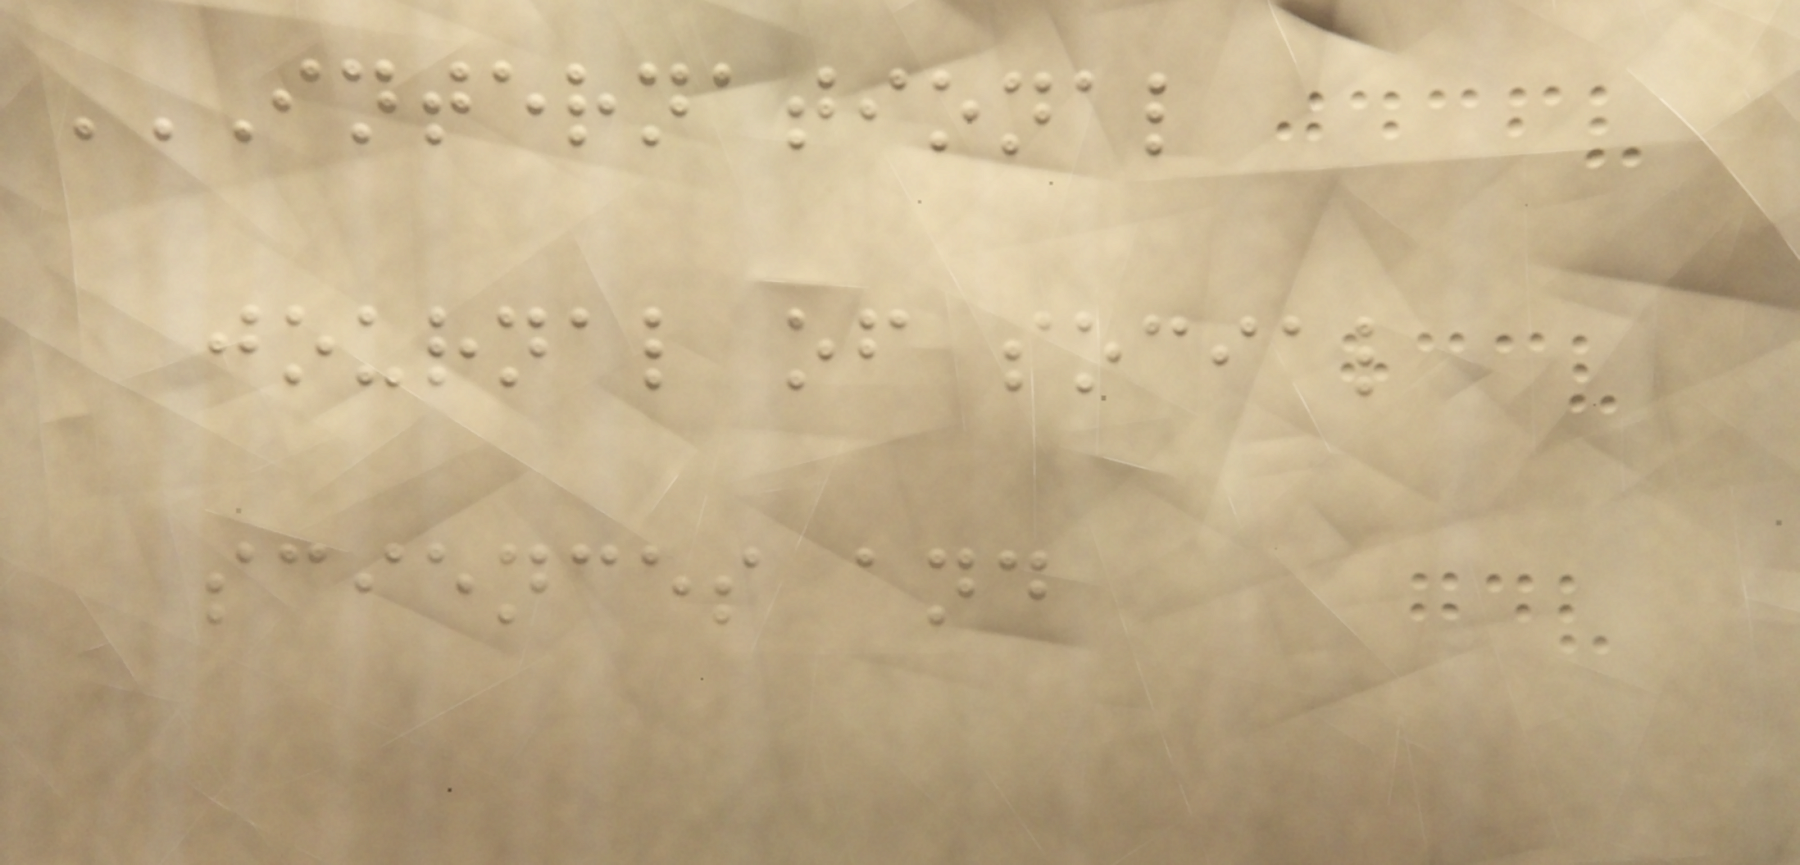INTERNATIONAL
JOURNAL OF SOCIAL
SCIENCES AND
